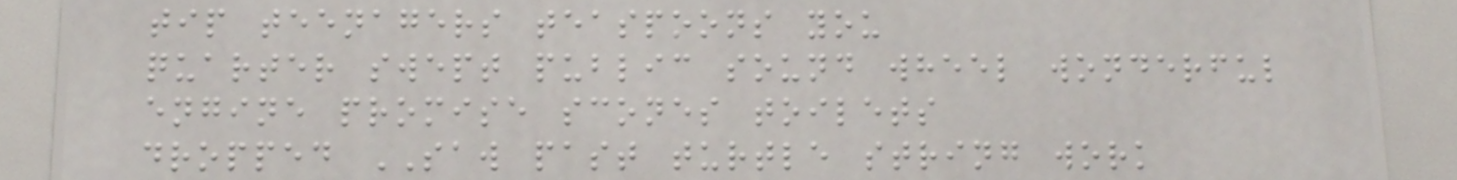tip teenagers teaspoons you
quarter swept public sound wheel wonderful
engine promise scones toilets
dropped SAW past turtle string work
